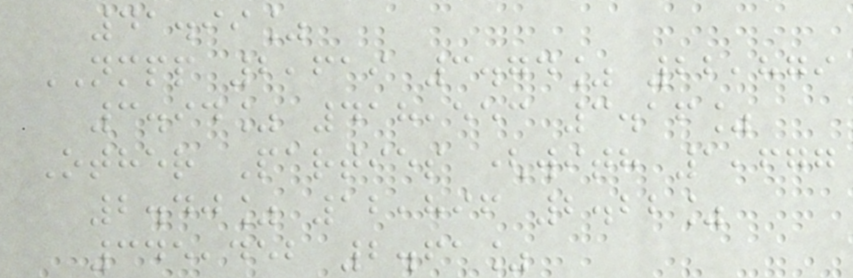41.99%
NMPP 2,619 3.74% 22,879
3.94% 418,553 3.16%
Other Parties (with 1,677
2.40% 12,896 2.22%
345,452 2.61%
